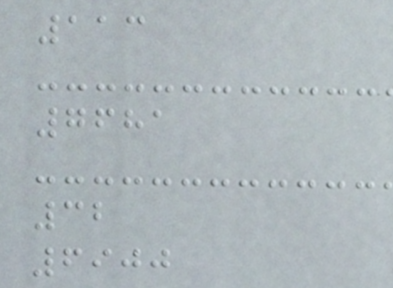113
7681
32
6900
